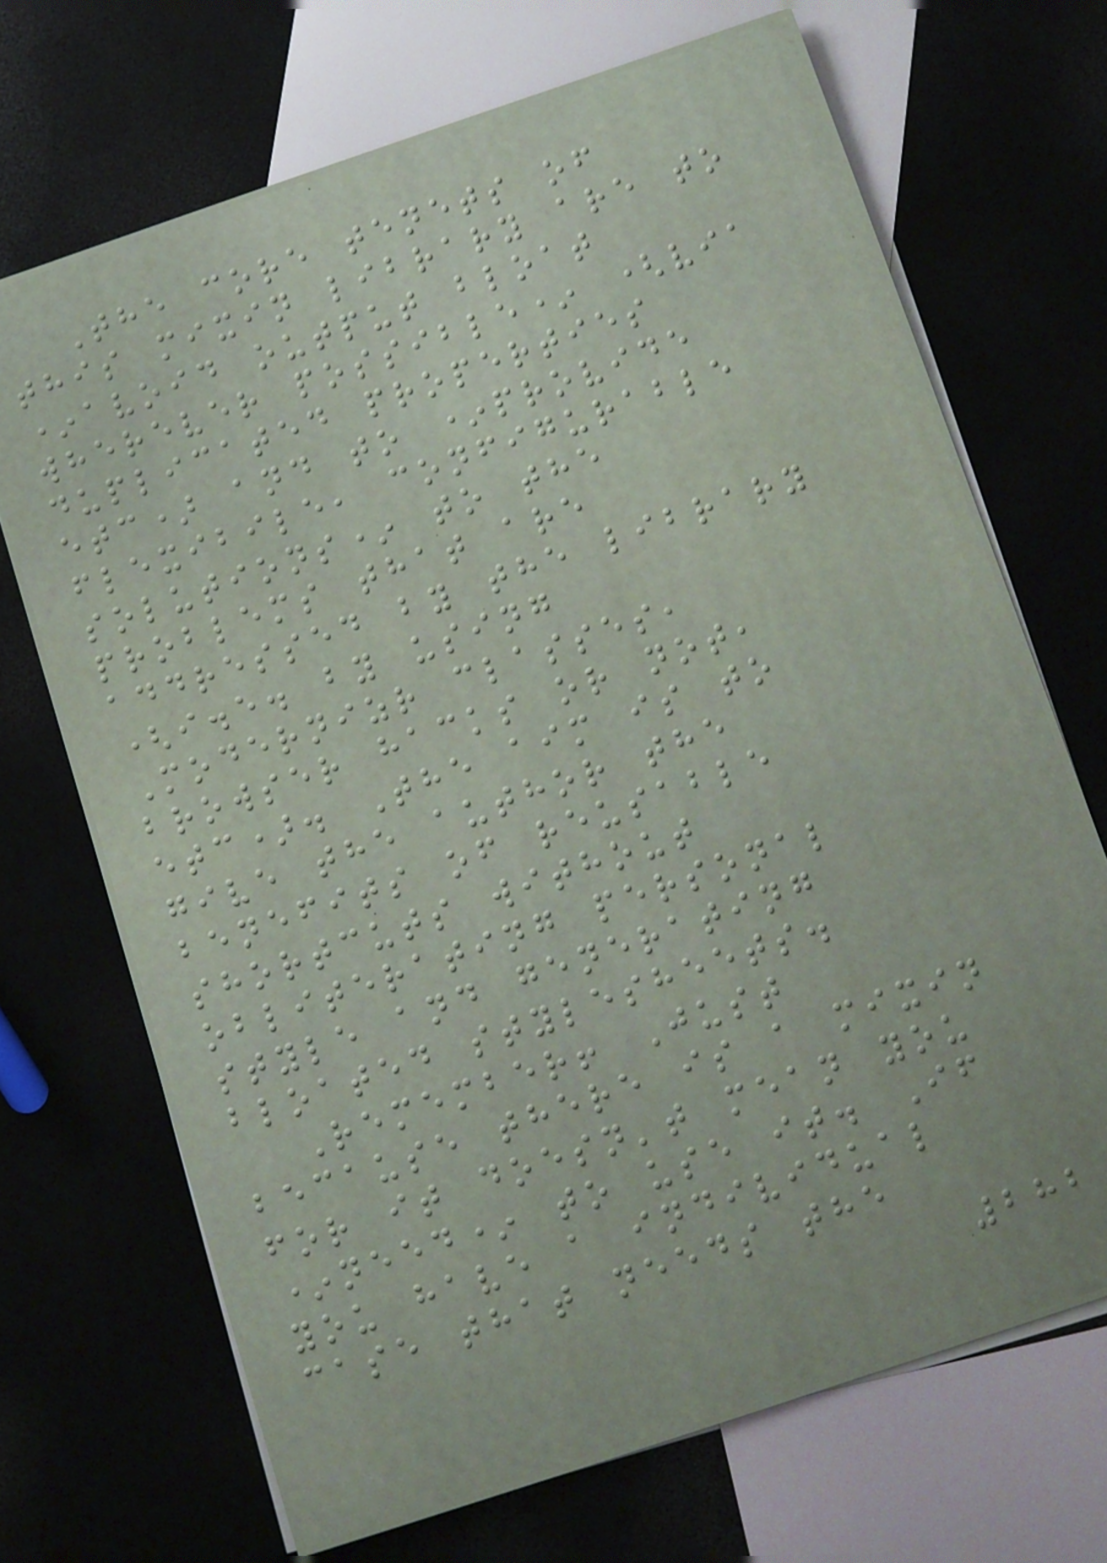The core tenets of
this mixin library are to
*avoid output bloat
wherever possible* (via
duplicated properties
etc) and to *provide
flexibile, configurable
solutions* to the
problems that are
addressed by the library
(i.e. by using
Modernizr classes,
browser hacks or not,
etc). The aim is to
give the author the
benefits of reusable
shortcuts without
obliterating personal
style and generating
bloated stylesheets.
Remember! Just
because there is a mixin
for it doesn't mean you
*need* to use it. If
you have a individual
case that needs the
282
